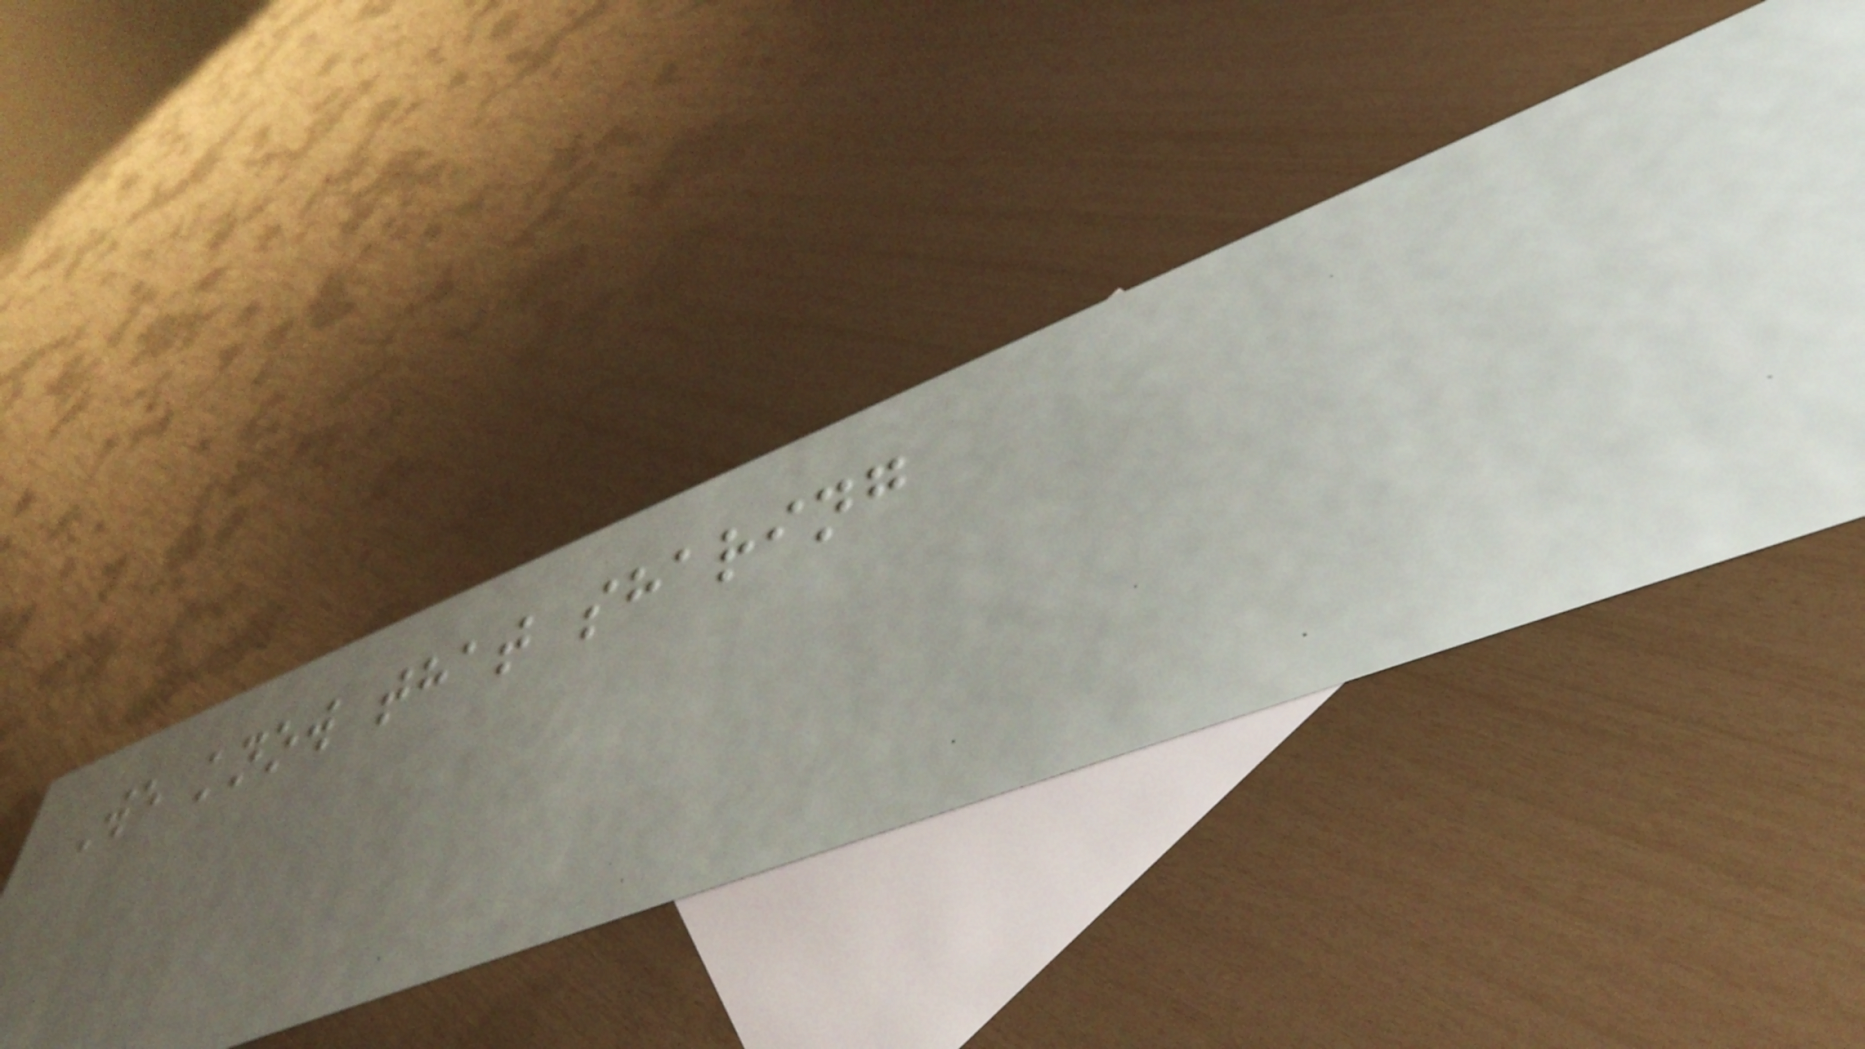We know that sharing
